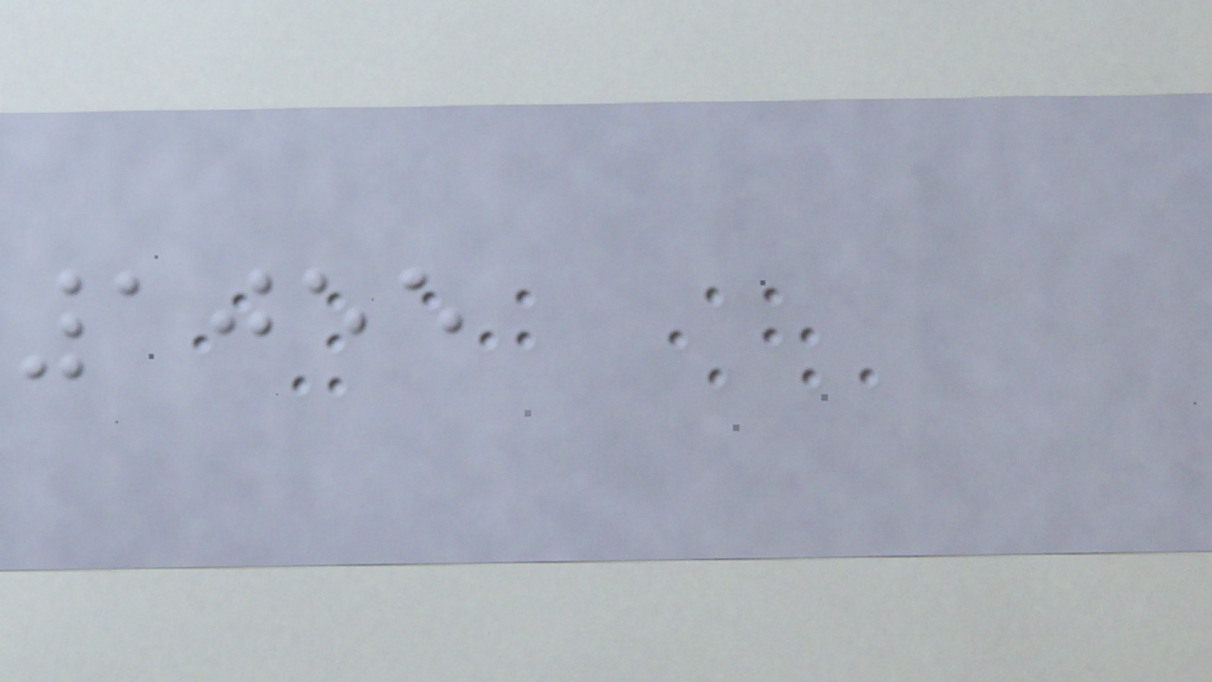1055
